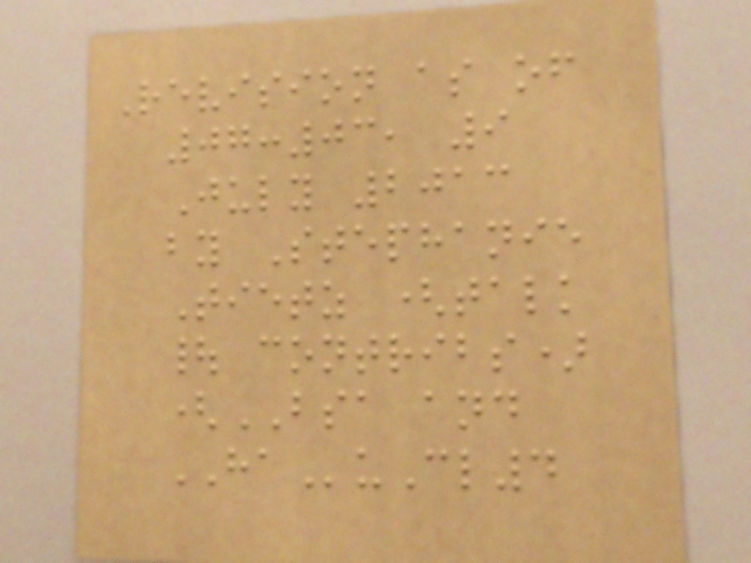Revision as of
07:03, 9
July 2013
by Stephanie
Tietz (talk
| contribs)
(BSA and
HAuCl4
